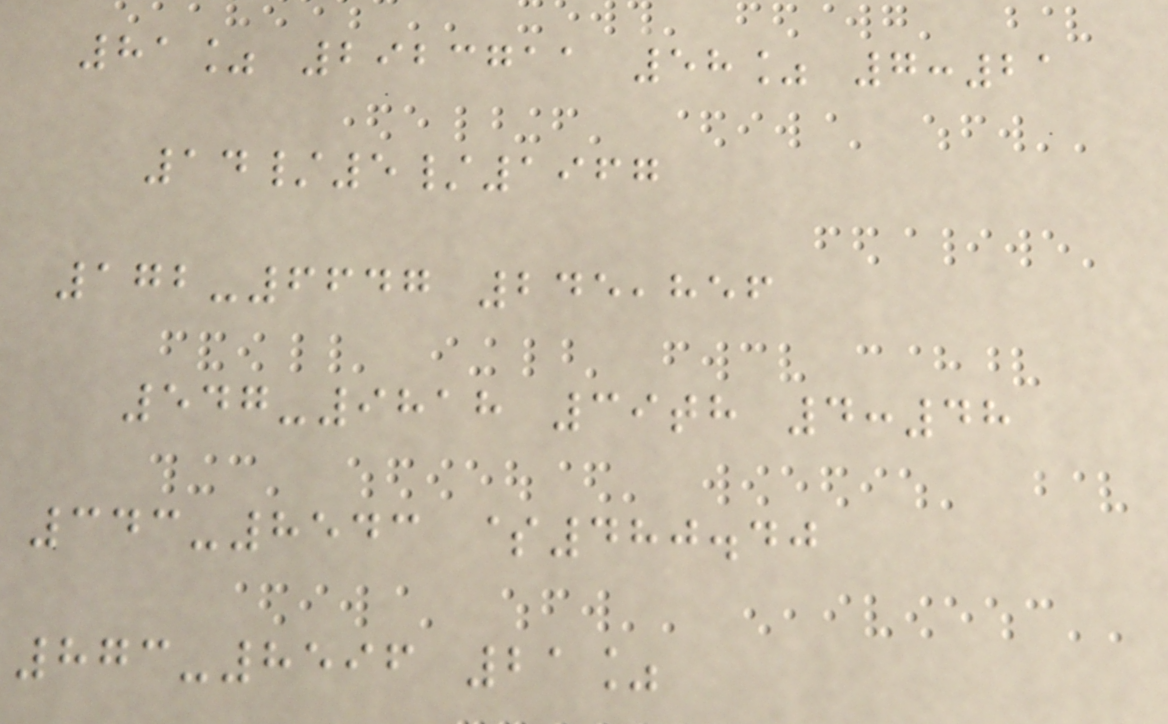81% 2923711 58% 7:21
14/5/1967
172-6647 245,856
547-9818 39th 4:48
343-8543 $480.40
873-8596 21%
